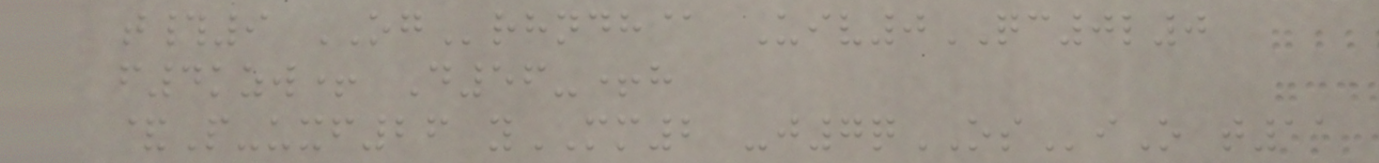t#9 OGrhndh@ Uiv0QC0l0
f4kzw+ D56-+h
&P-uxf26 yMM2 -j7qOSiO t11
